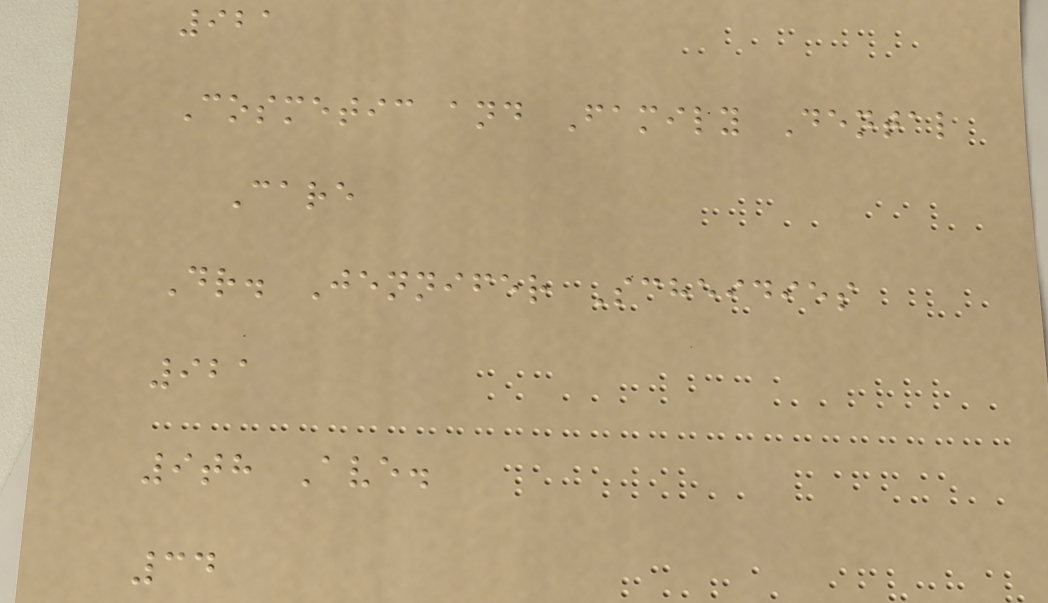921
Cosmetic and Family Dental
Care
Dr. Jennifer Scheidies
921
9th Ave.
34
